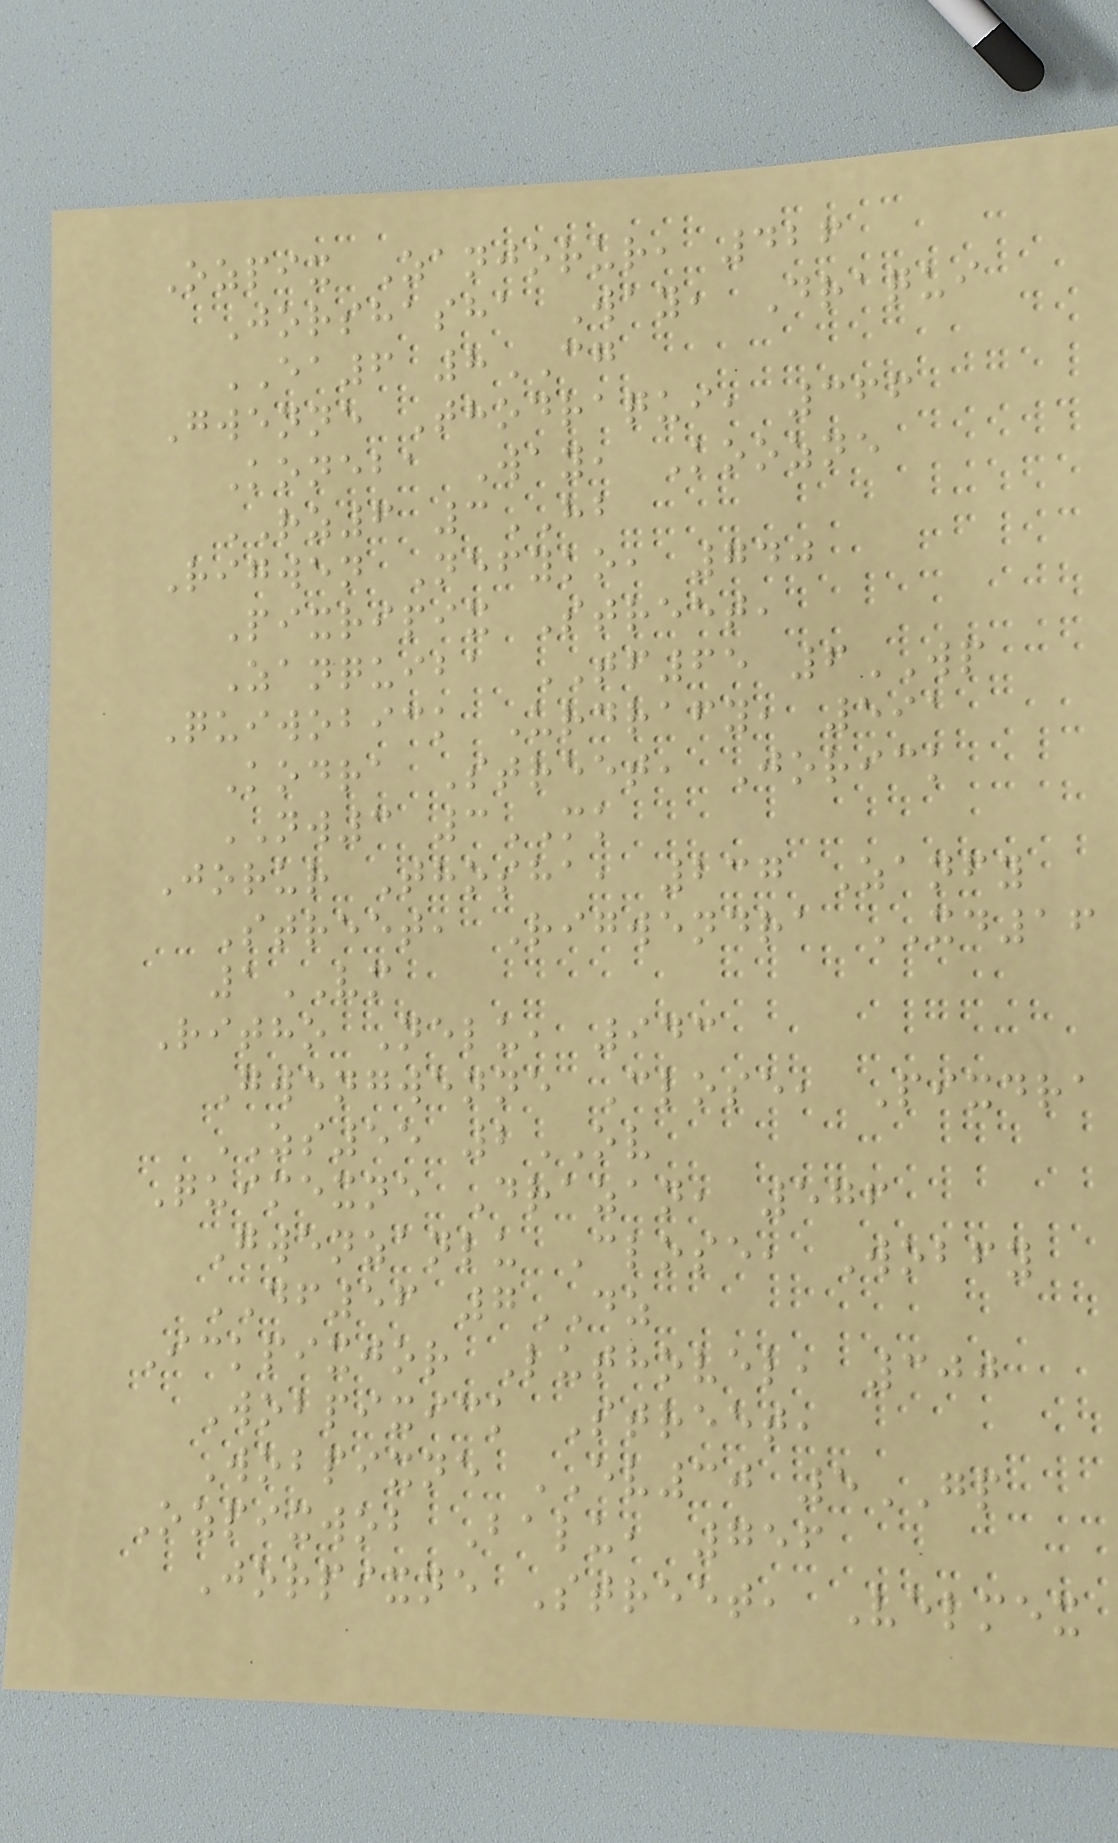Ozpix Zanjorur, 426
Jorshasha Way, Draqui
EA6 8CG
Gwenne Thodraqui, 366
Koneba Way, Koozne
RZ6 3HB
Rigwen Nefyko, 740
Pixripix Street,
Zanquiba TF65 6WP
Quiwobick Urdrafy, 591
Kodra Street, Jorick
NW3 3MK
Jorur Thosha, 237 Zanfy
Street, Rigwendra XD16
1VM
Ritho Nelu, 943
Gwengwenne Close, Pixdra
ZS55 2OV
Quimexne Drazan, 576
Gwenzanlu Close, Wobfy
DF56 7DZ
Ickpixjor Luthovel, 300
Wobpixick Street,
Wobpixne EV30 5GP
Ozpixwob Balu, 756
Jorpixne Street, Velmex
